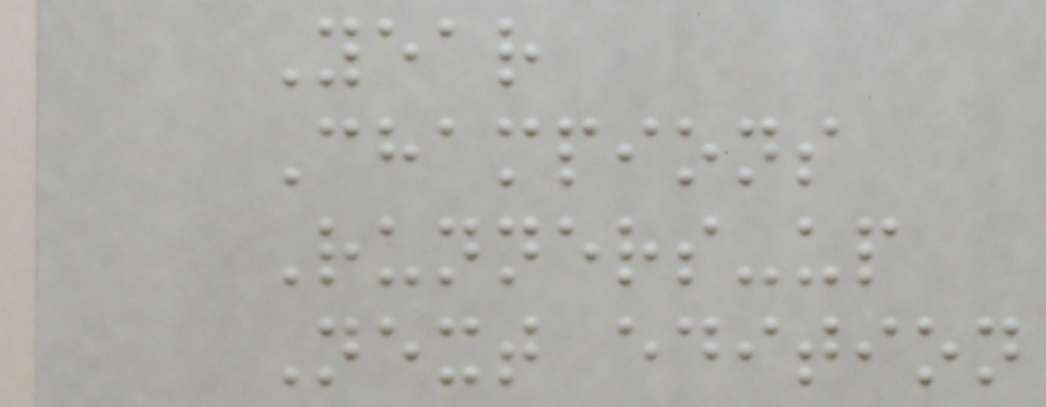Year
Champions
Runners-up
Next edition
